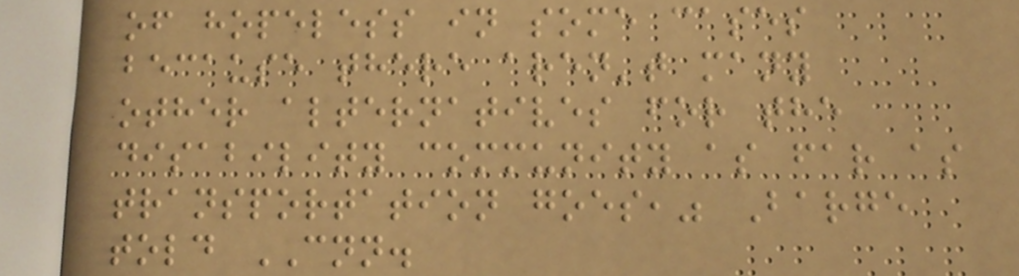of hopeless in some cases
because there aren't many
other alternatives for the
disability community as far as
transportation goes," Barge
told CNN.
